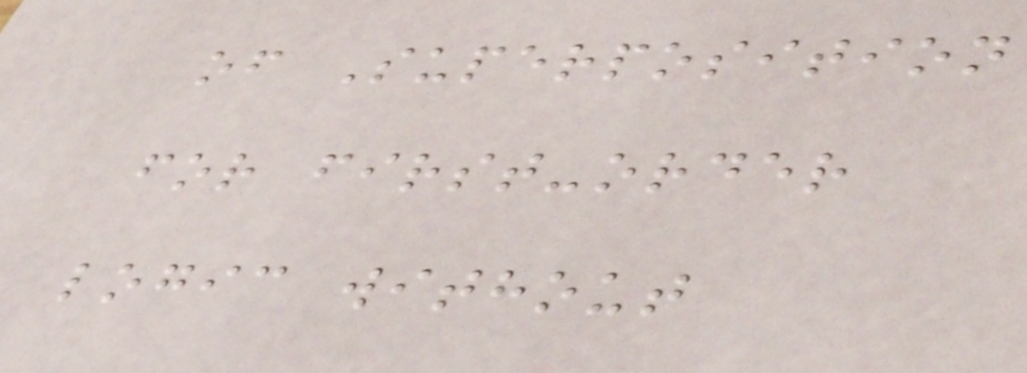of Superposition
for first-order
logic without
